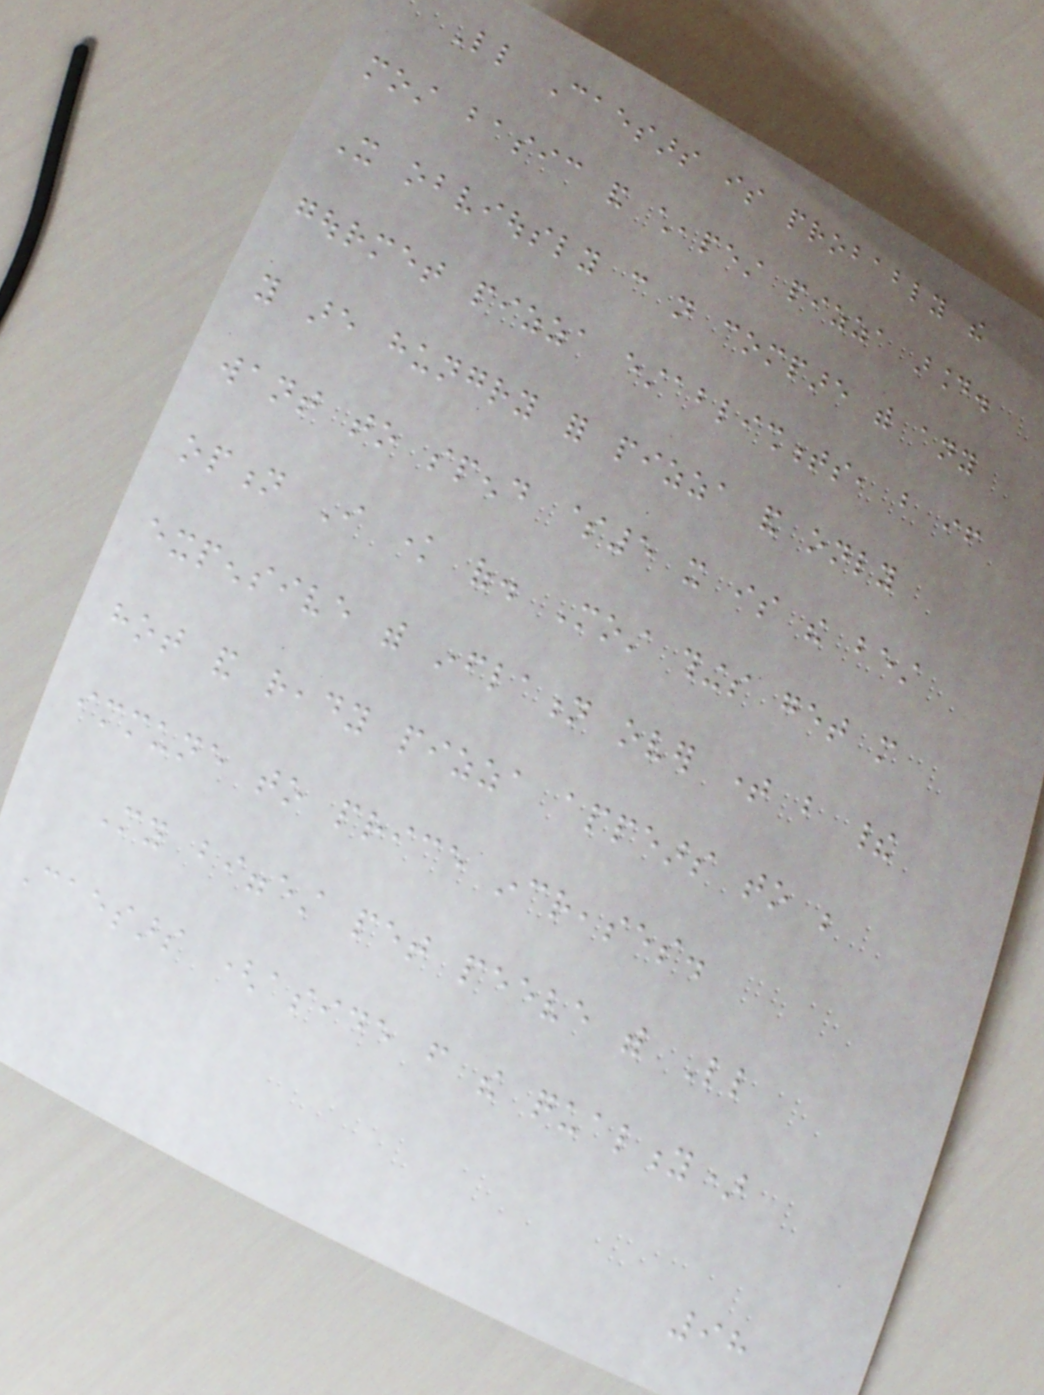Little Caesars is probably the
most basic and cheapest pizza around.
It obviously can not compare with any
gourmet pizza establishments, but if
you are hungry for pizza and only
want to spend $5 it is the best
option I know of. Most things get more
expensive with inflation over time but their
hot and ready pizza appears to be
immune to price increases.
My biggest pet peeve with Little
Caesars (aside from the quality)
98
